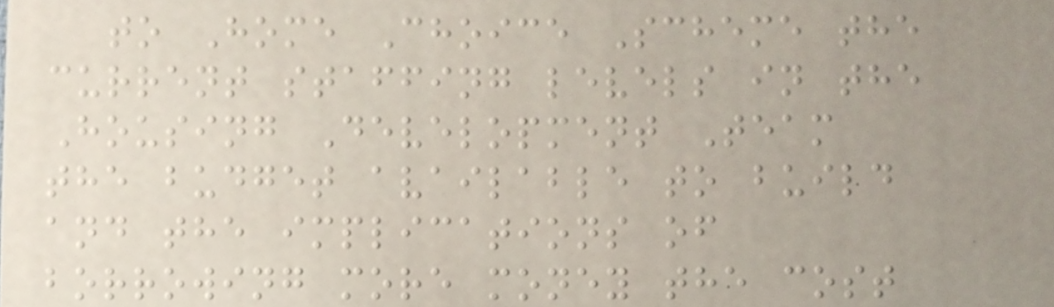to Home Choice Scheme the
current staffing levels in the
Housing Development Team
the budget available to build
and the implications of
borrowing more money the cost
